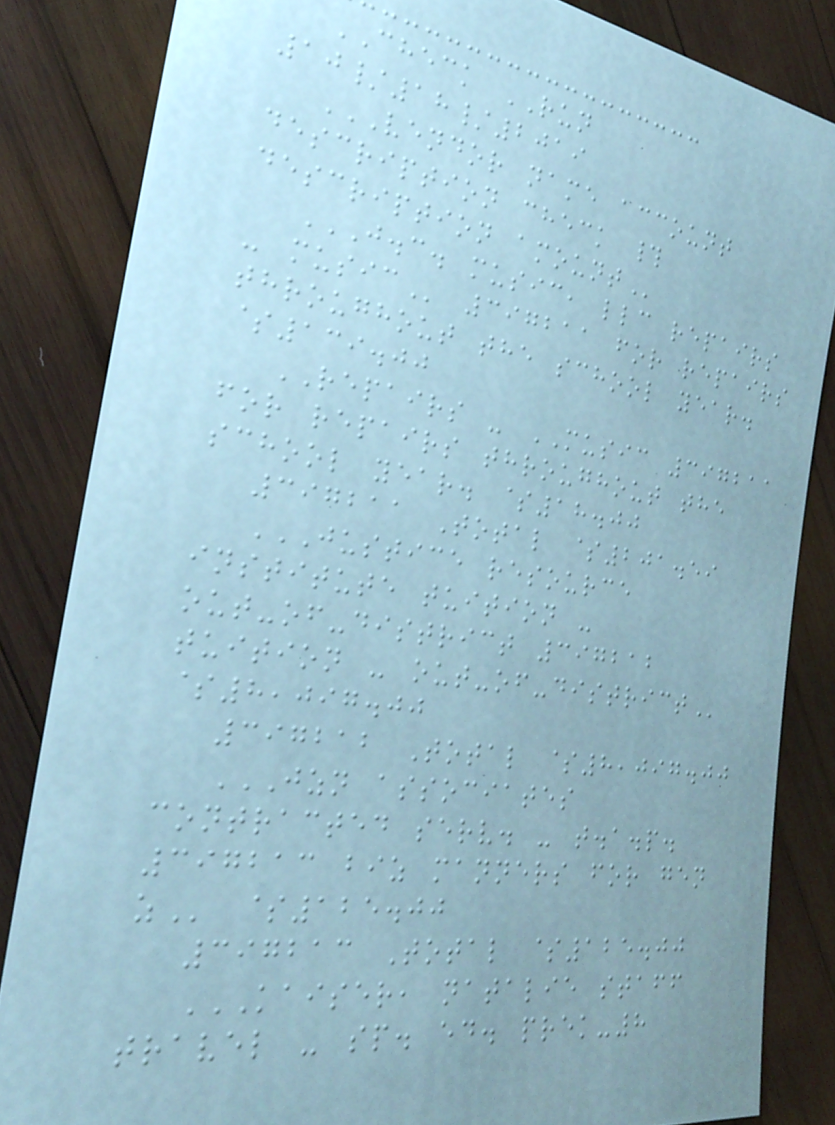CHECK RUN
10/18/2019
VENDOR NAME ACCOUNT
DESCRIPTION CHECK #
DESCRIPTION AMOUNT
J.C. MUSIC, LLC REPAIRS
- MUSIC 397211 for repairs
throughout the school year.
$139.00
REPAIRS - MUSIC 397211
for repairs throughout the
school year. $18.00
397211 Total $201.59
JUSTICE RESOURCE
INSTITUTE TUITION -
OUT-OF-DISTRICT 397212
TUITION - OUT-OF-DISTRICT
$8,097.00
397212 Total $8,097.00
JZN ASSOCIATES
CONTRACTED SERV. - T.A.P.
397213 BIZ MANNERS FOR GEN
Z $125.00
397213 Total $125.00
KAISER, NATALIE STAFF
TRAVEL - SP. ED. PREK-8
